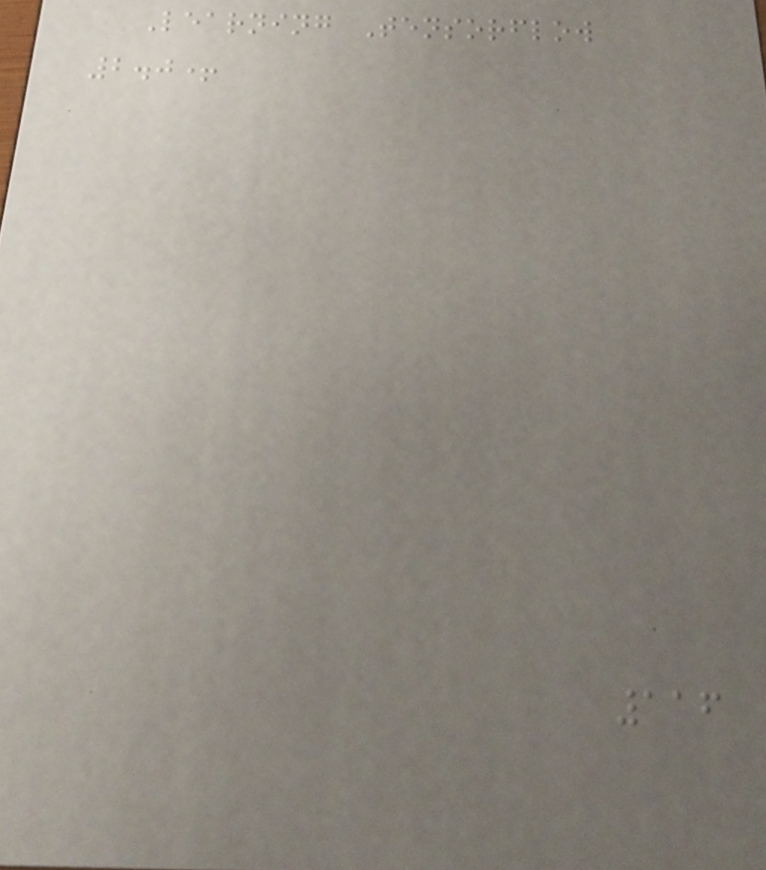Learning Tensorflow
2.0+
116
